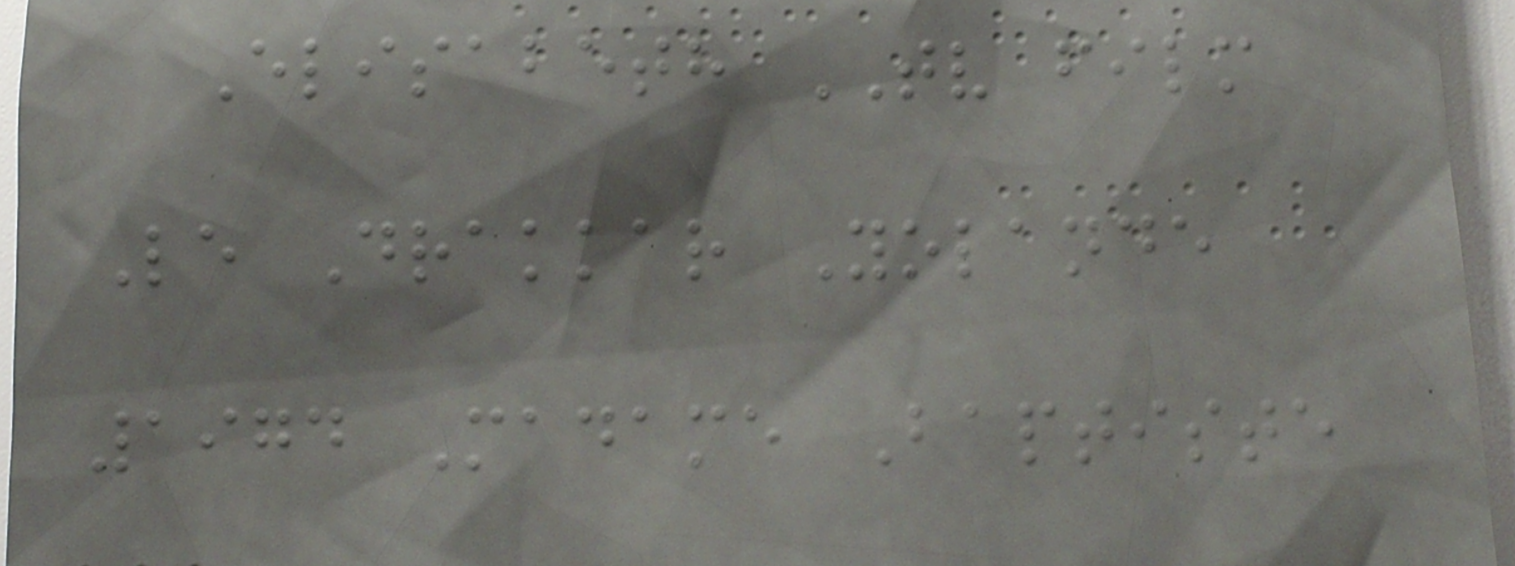Elisabeth TV film
Le Drakkar Yolande
1974 Madame Baptiste
